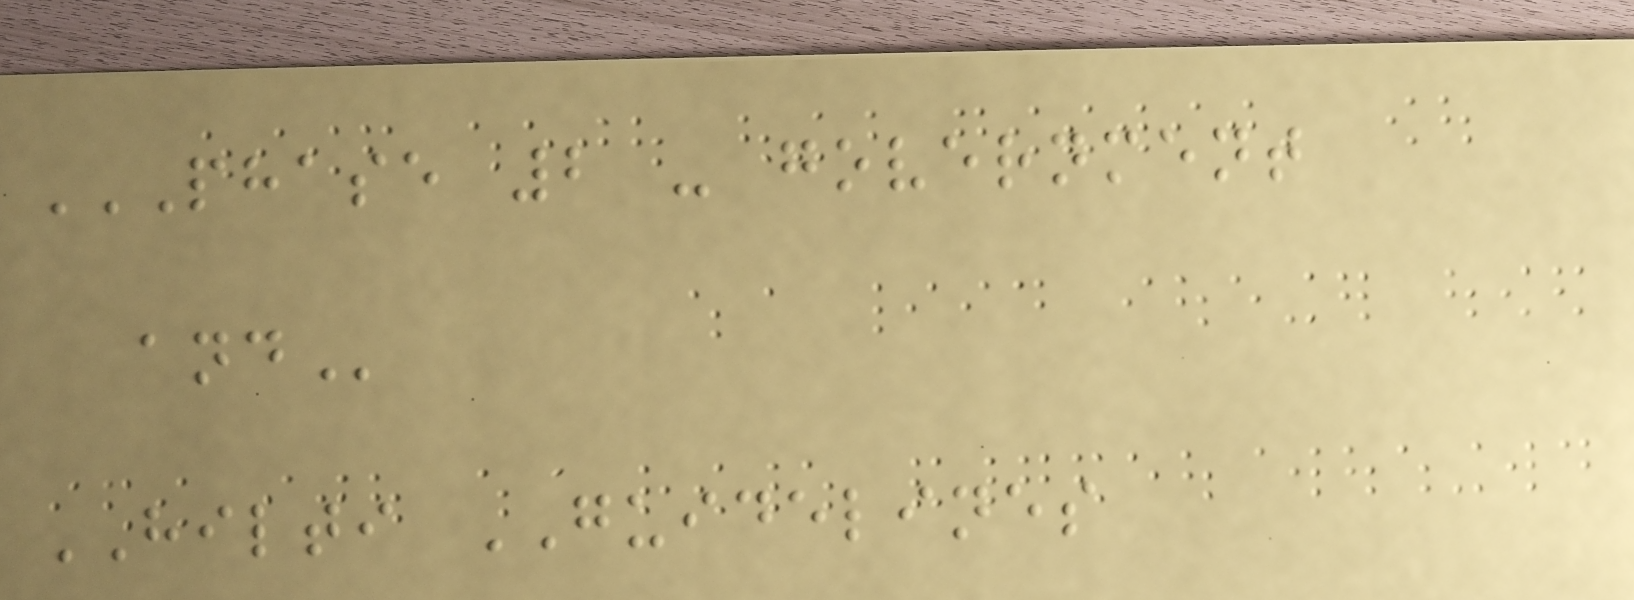PHASE 2 - GOVERNMENT
AND
HILTI GUIDELINES
